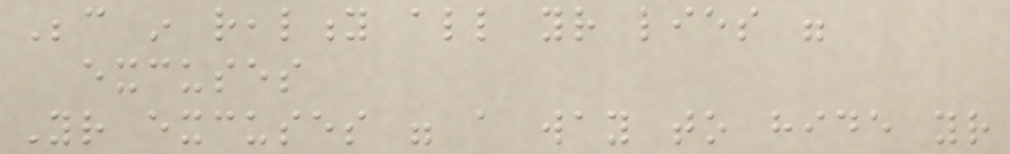Because in reality all your lies were
excuses
Your excuses were a way to hide your
